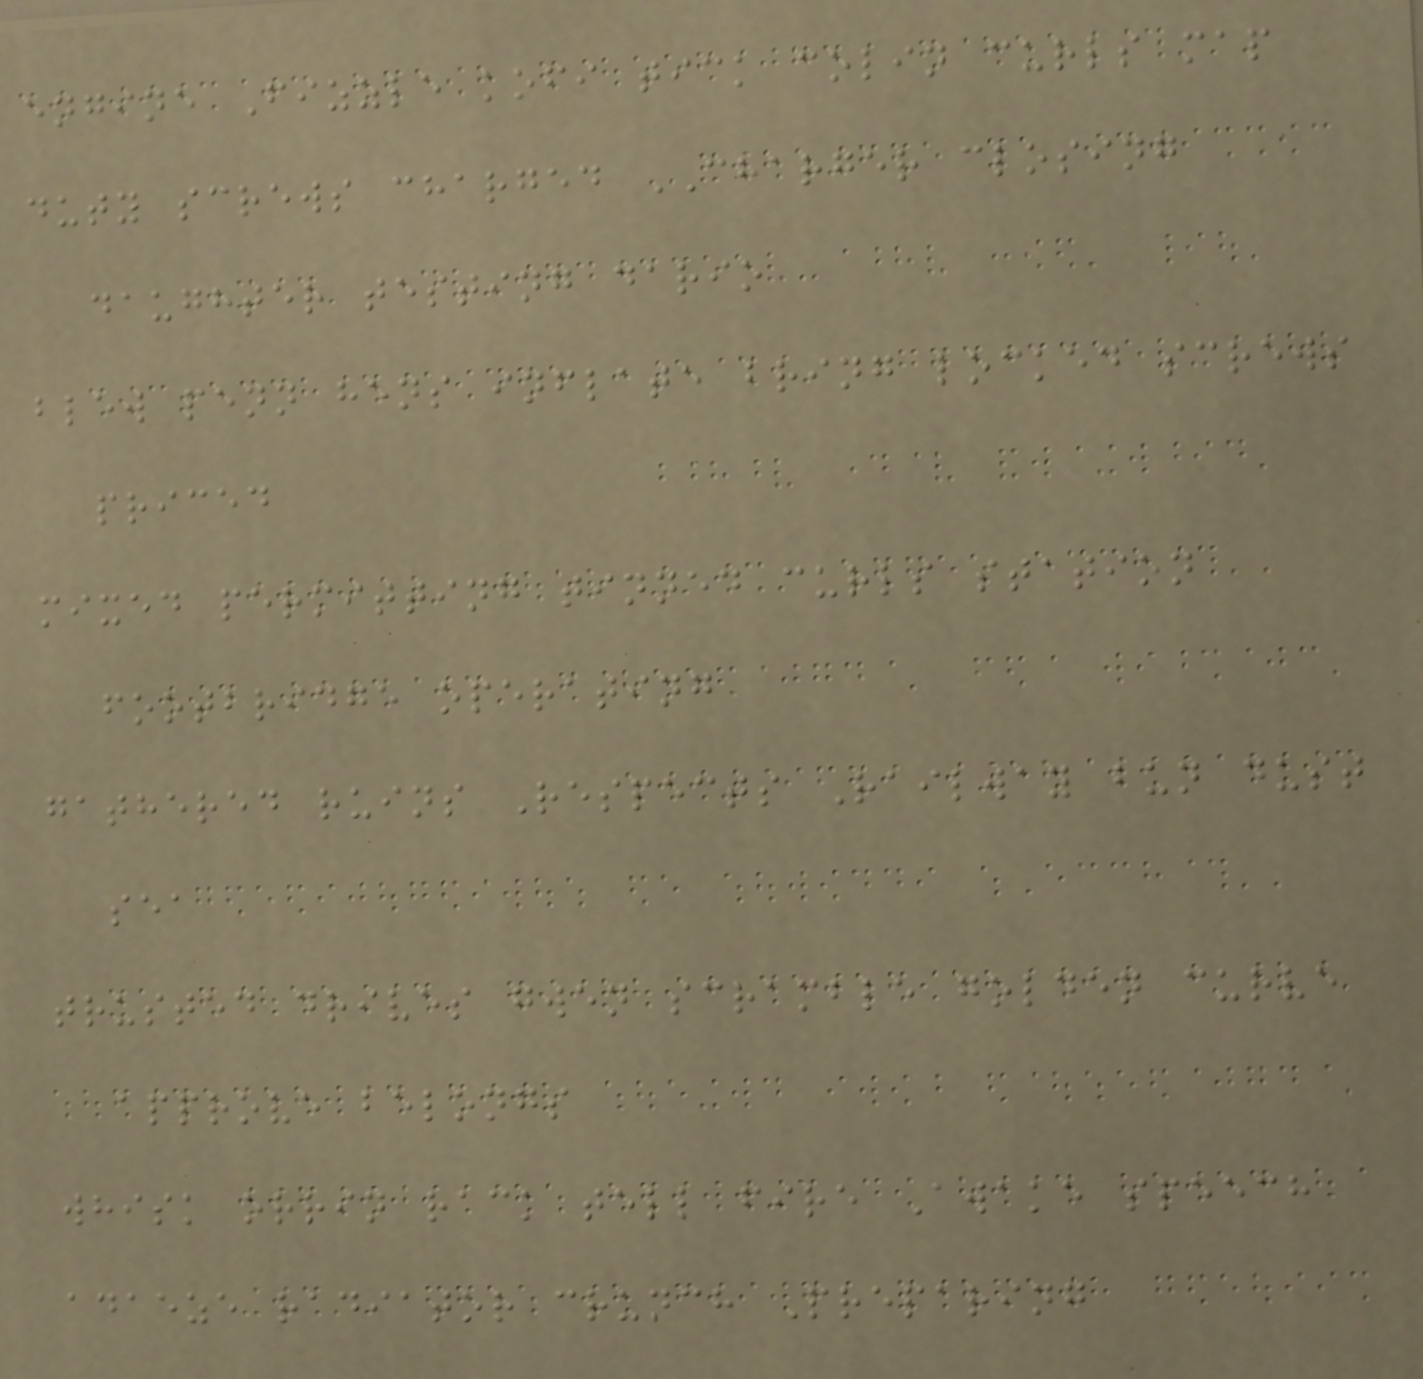engine Fizzle kofi tick colin curls map
duty screws charged CHARGER closing
daughter testing dario
blew penn hens inflate bring locked screws
priced
mixed permitting tinned curls station
footbridge operating
gathered ruins Respects Railway bun dust
sea
trusted drives gwen scramble golden curve
approve belongs
whisk orrin rack tell fire Awake speech
adaeze radiator crunch Preparing
